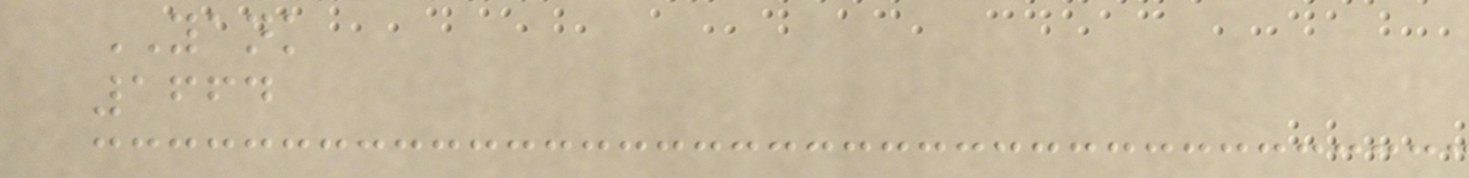YANK
1664
